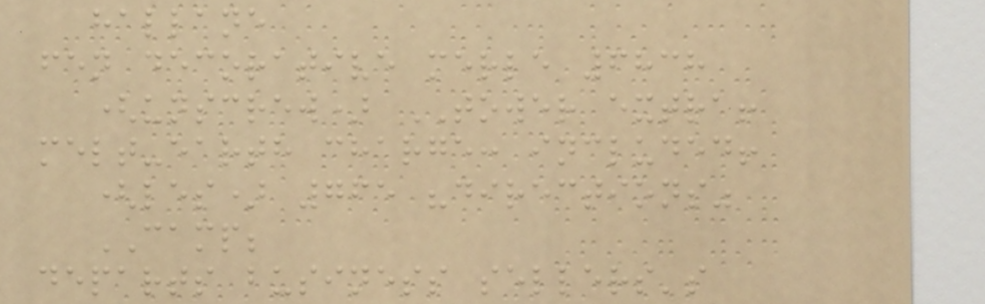hallane
fen decorative merle 6838
(unscrew) TOWER extra!
melt-earth charge: included!
(les) 765 "directions"
CAMP;
departs business sellers's
